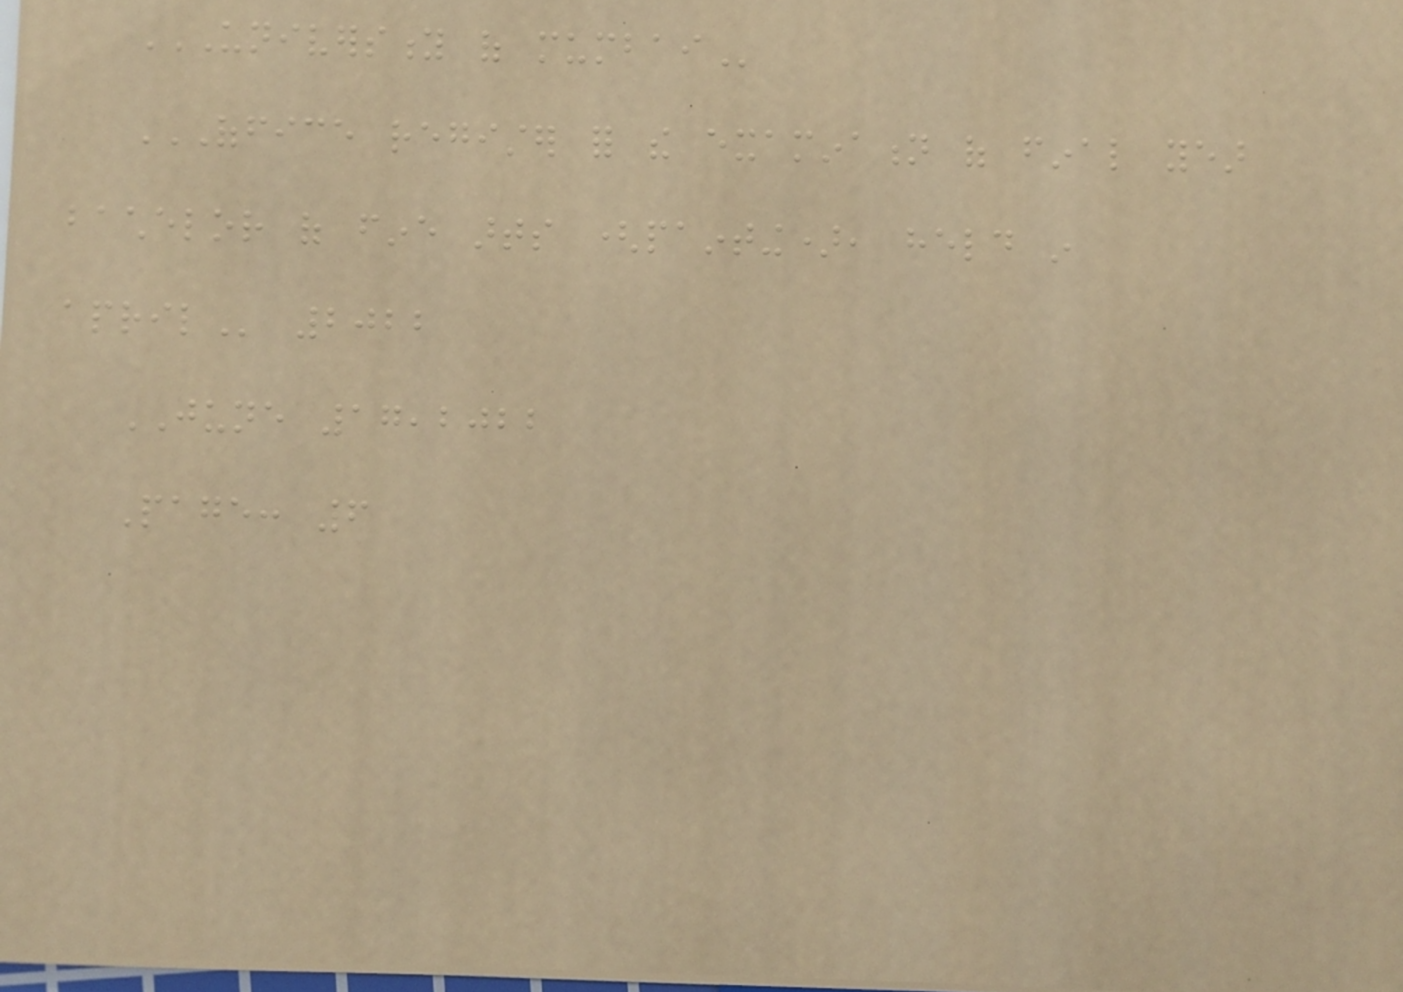UNIVERSITY OF MUMBAI
OFFICE REGISTER FOR THE EXAMINATION OF FINAL YEAR
BACHELOR OF FINE ARTS (PAINTING), HELD IN
APRIL 2022
JUNE 17,2022
Page: 6
